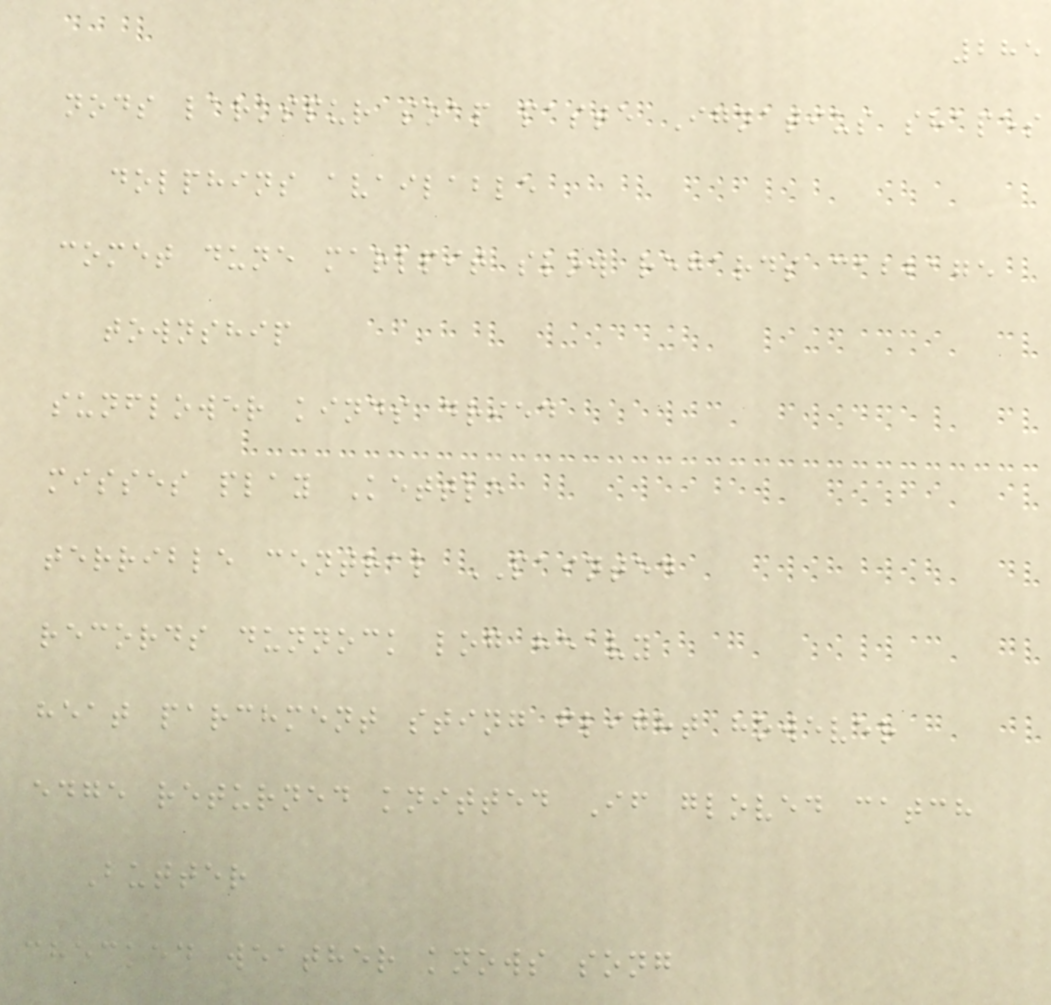285
nods larkspur soap paste Ignatius shapes
dolphins available
comet dune marlpit slow regards cabbage
township
sunflower kinds dried
misses play Kettle
terrible central PAINTED
records dunnock log heavy
heat parchment sting flight however
edge returned knitted If gloved catch
Butter
checked weather knows song
